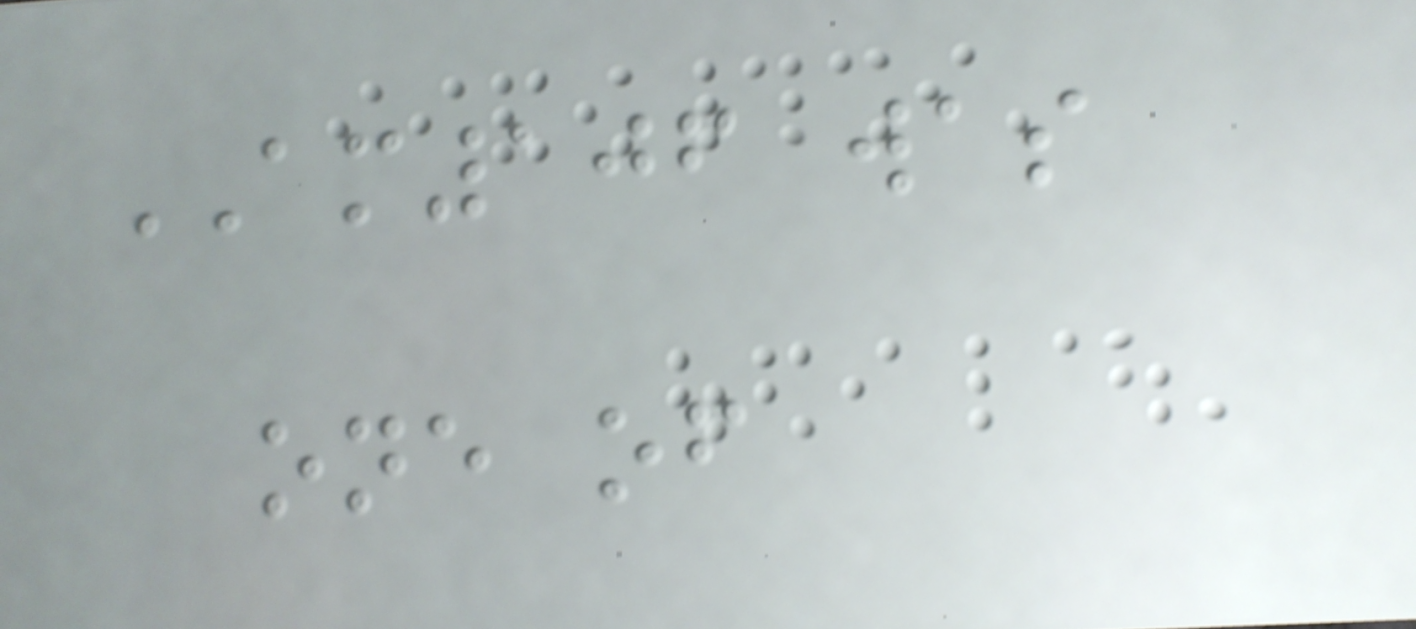AM106 was
one of
